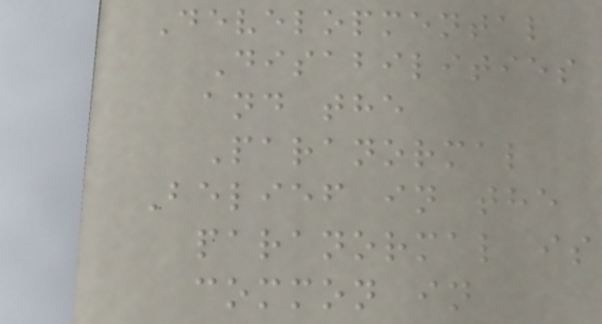Developmental
Disabilities
and the
Paranormal
Belief in the
paranormal is
common in
